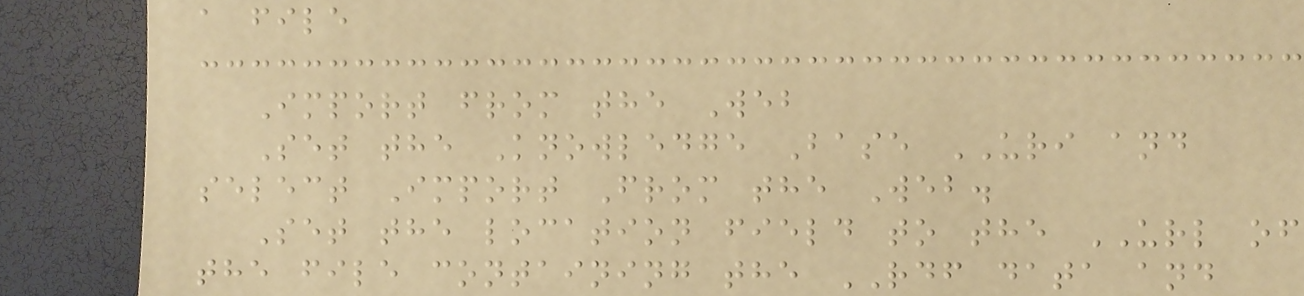a file
Import from the Web
Set the Knowledge Base URI and
select Import From the Web.
Set the location field to the URL of
the file containing the RDF data and
